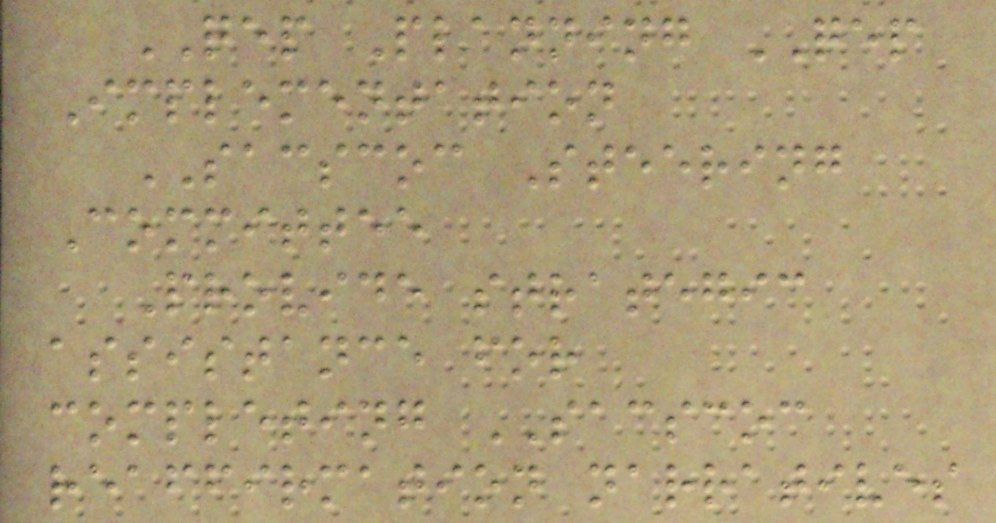QEP Planning QEP
Implementation
SACSCOC Steering
Committee
Provide strategic
assistance for
completing SACSCOC
reaffirmation narratives
